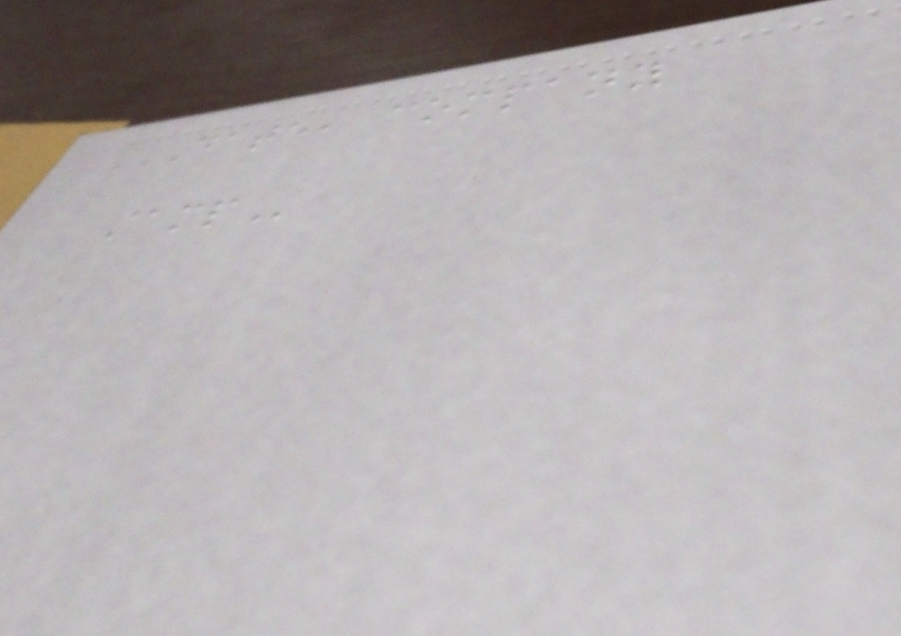DATE, COMPANY
STAMP
